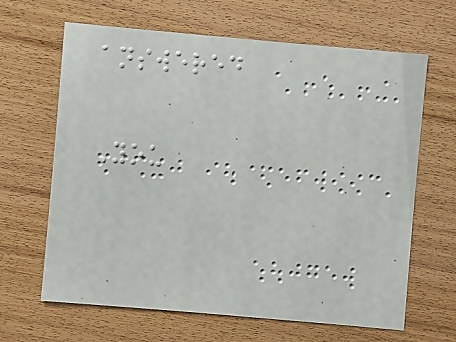answered
You
